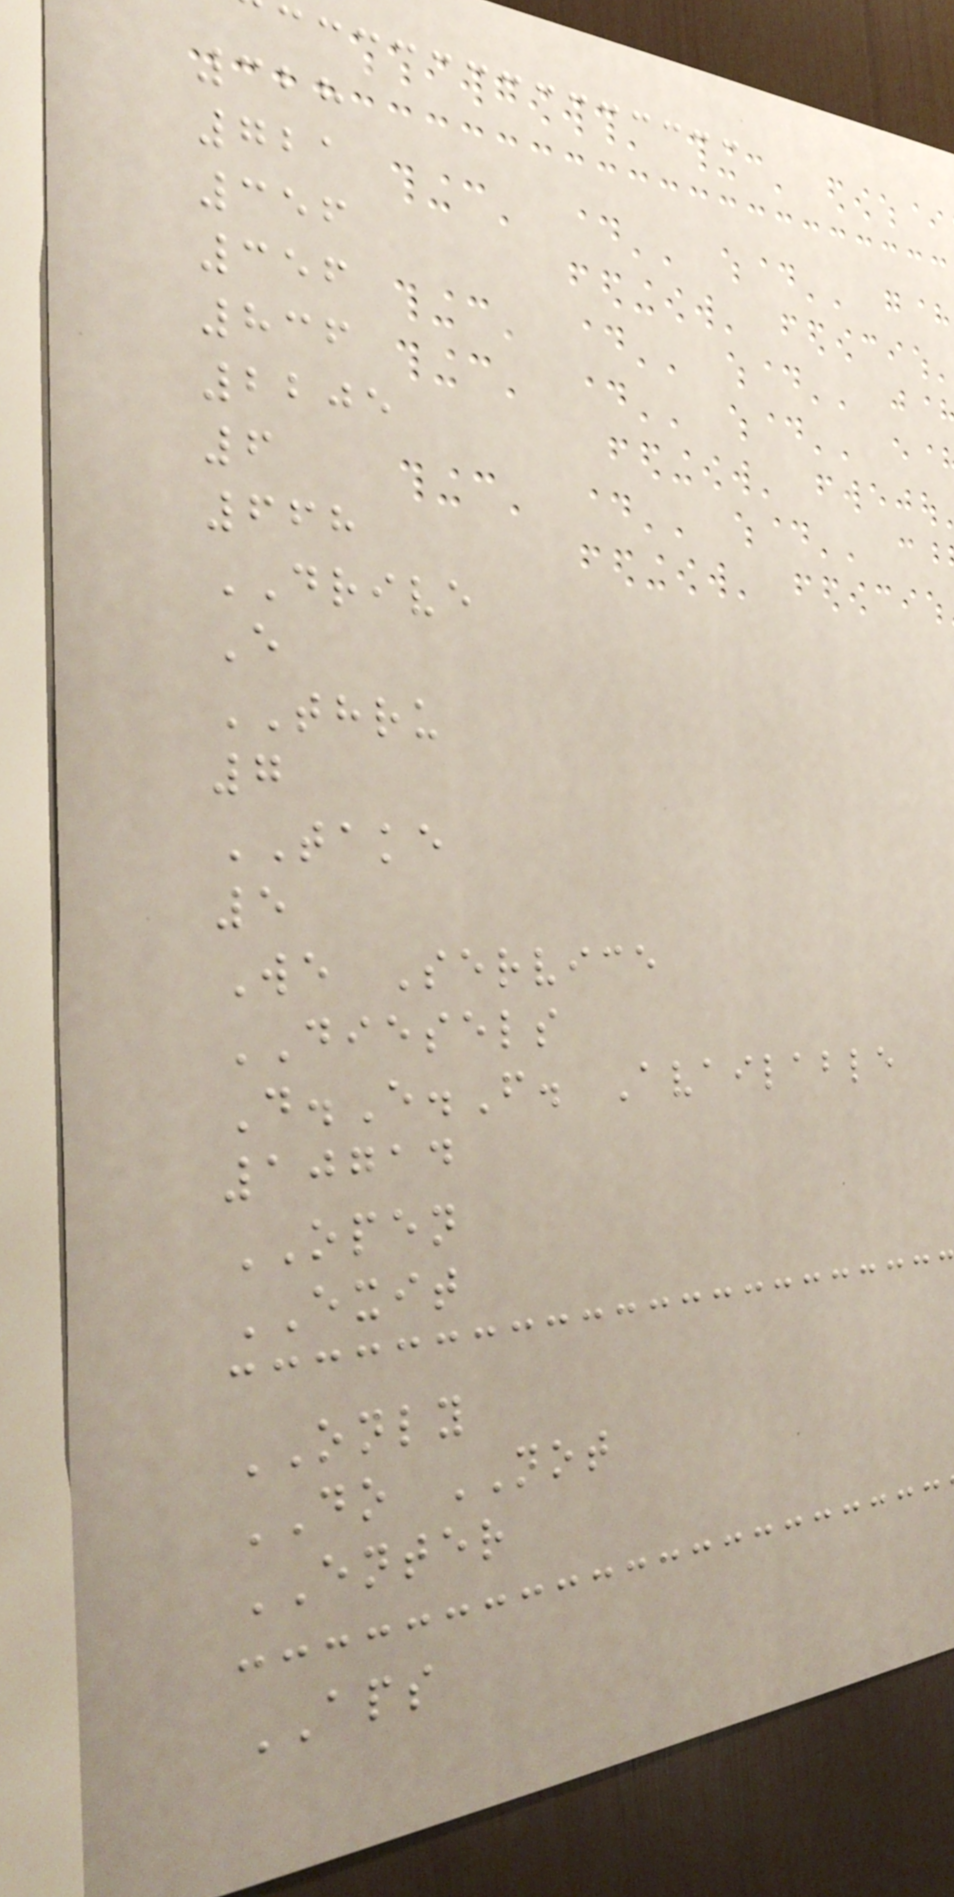328
721
356
356
836
2205
6
668
DRIVE
E
THRU
7
TAKE
5
We Service
DIESELS
D.E.F. Available
10714
OPEN
EXIT
ONLY
DO NOT
ENTER
APS
